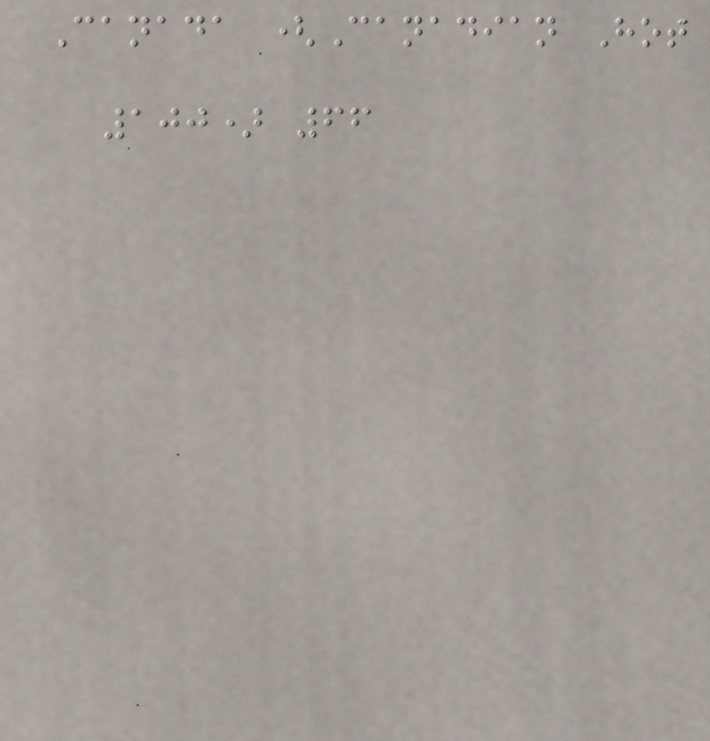Canada (Canadian Hot
100) 66
